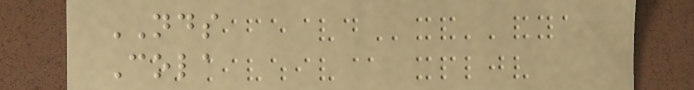NDS
Cola
